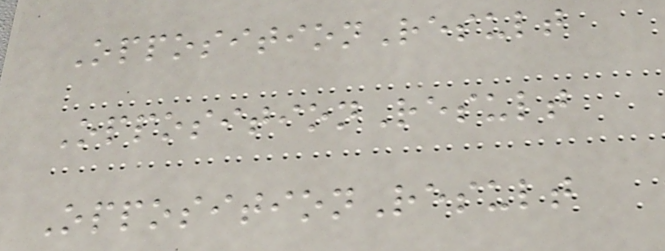OppositionResult
OppositionResult
OppositionResult
